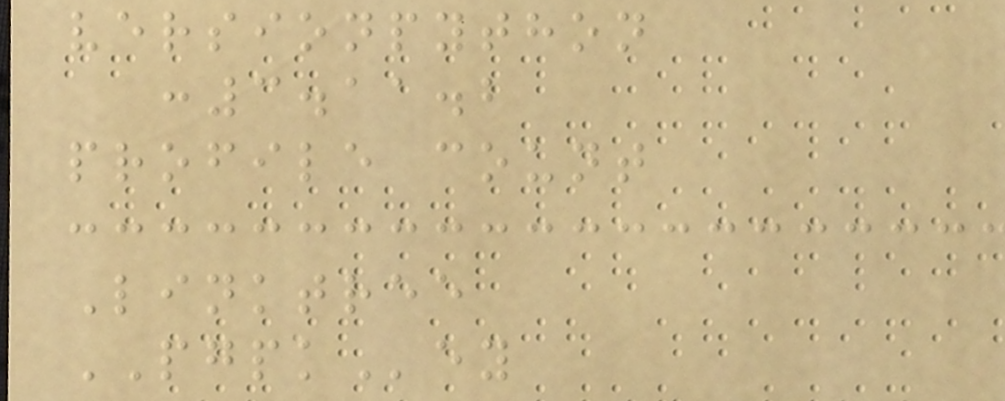versionpython
:3.11.2
profile count
Linktree
PGPKey
